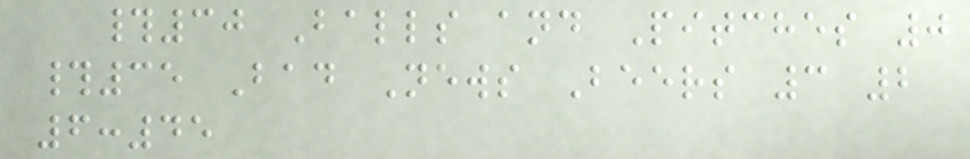#30 Balls and Pitches 0
#35 Bad News Beers 3 2
6:45
